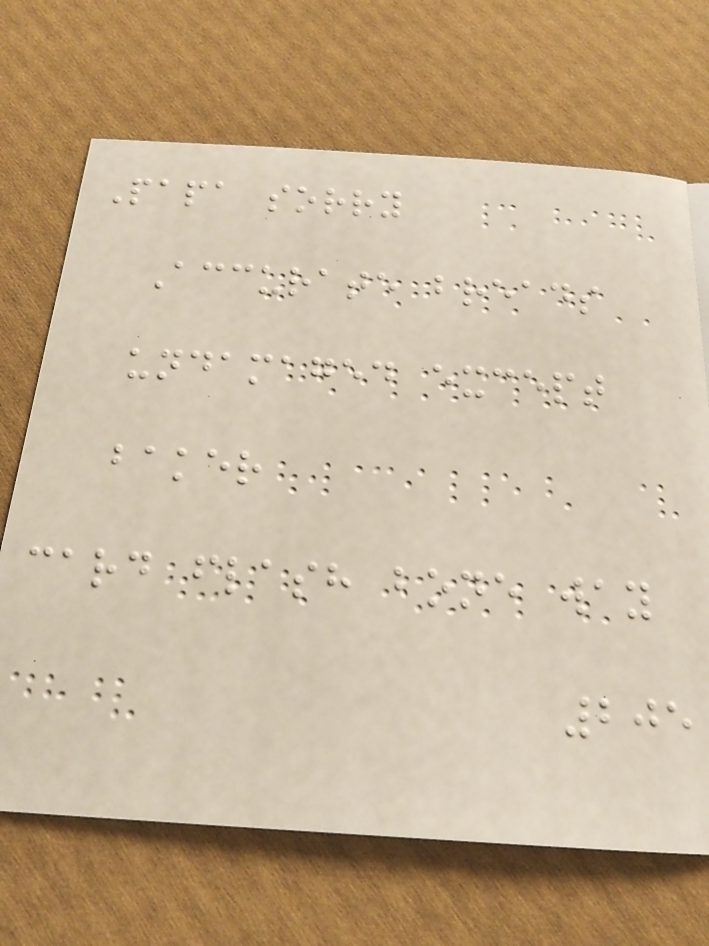Papa sorry
Accurate breads
undamaged except
baker
card flash bone way
205
